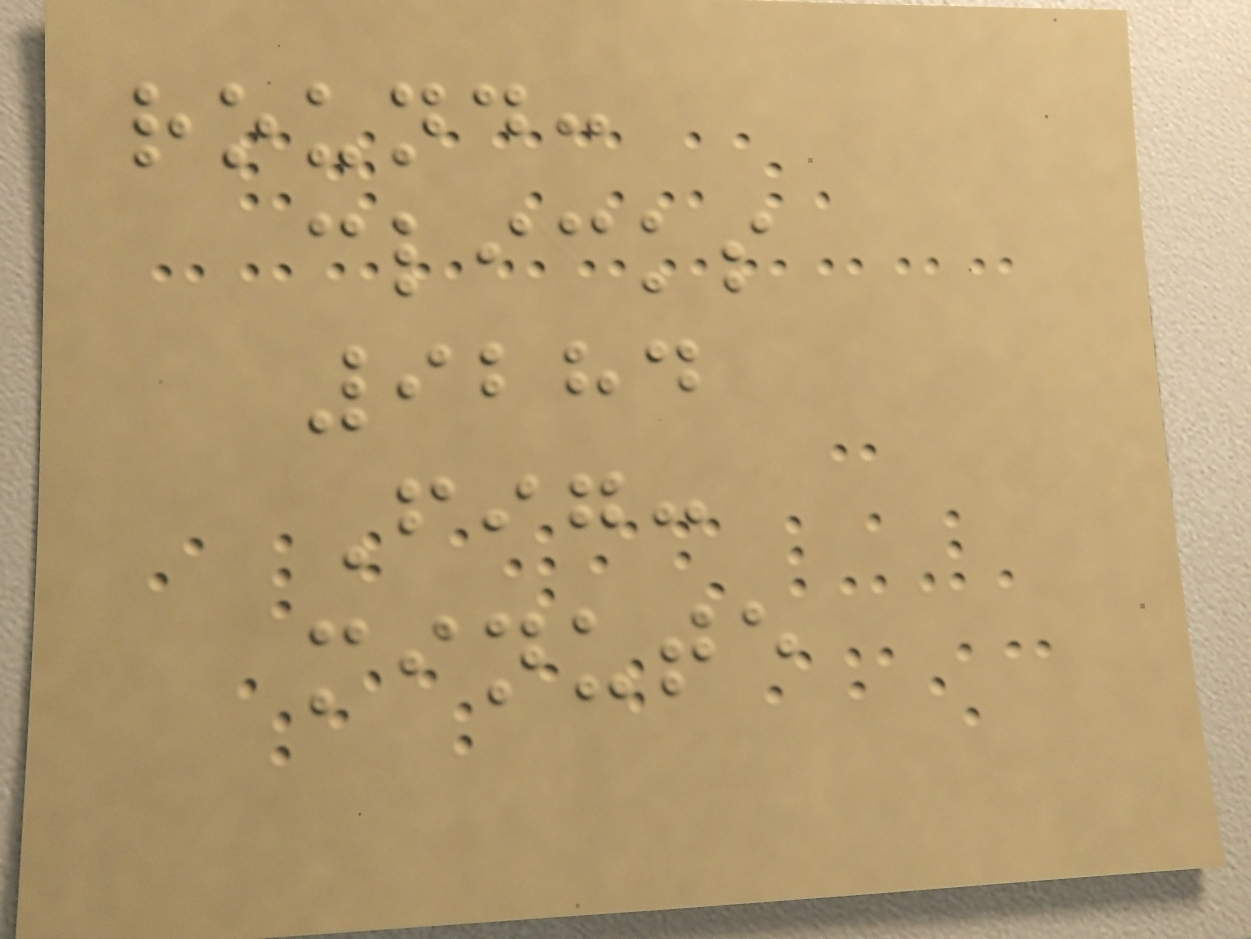round:
clicks
9284
Fig:
minute
